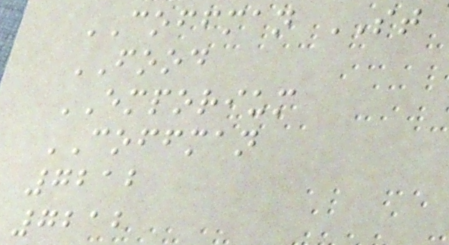COFFMAN ST
FOOD
EMPORIUM
COFFMAN
7212
7212
